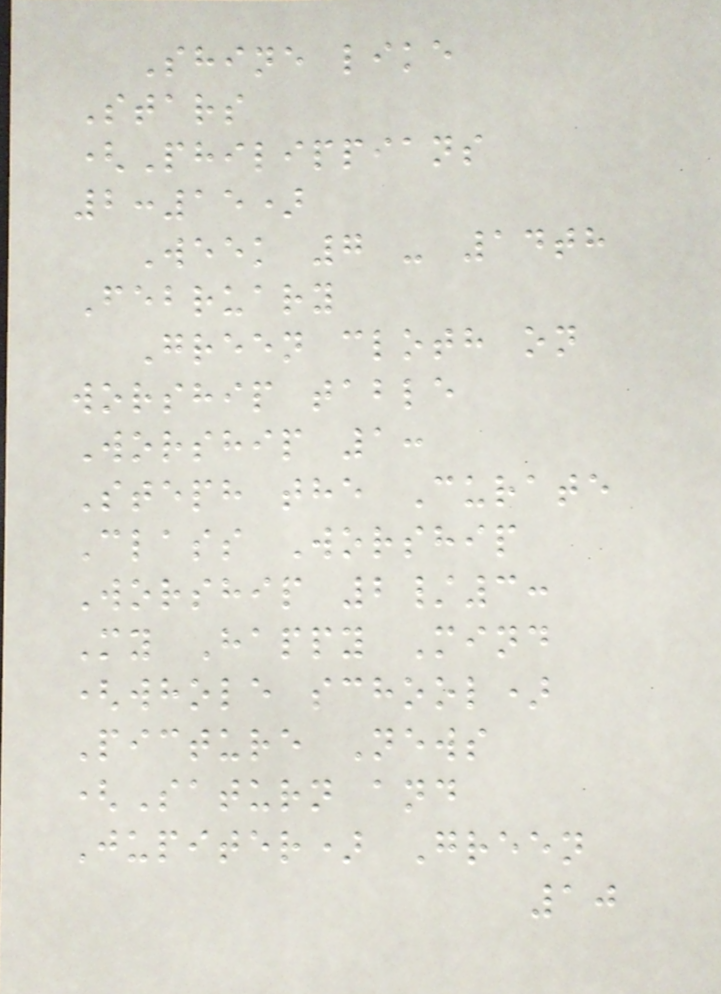Shine like
Stars
(Philippians
2:15)
Week 7 - 14th
February
Green cloth on
worship table
Worship 1:
Steph the Curate
Class Worship
Worship 2/3:
My Happy Mind
(whole school)
Picture News
(Saturn and
Jupiter) Green
10
